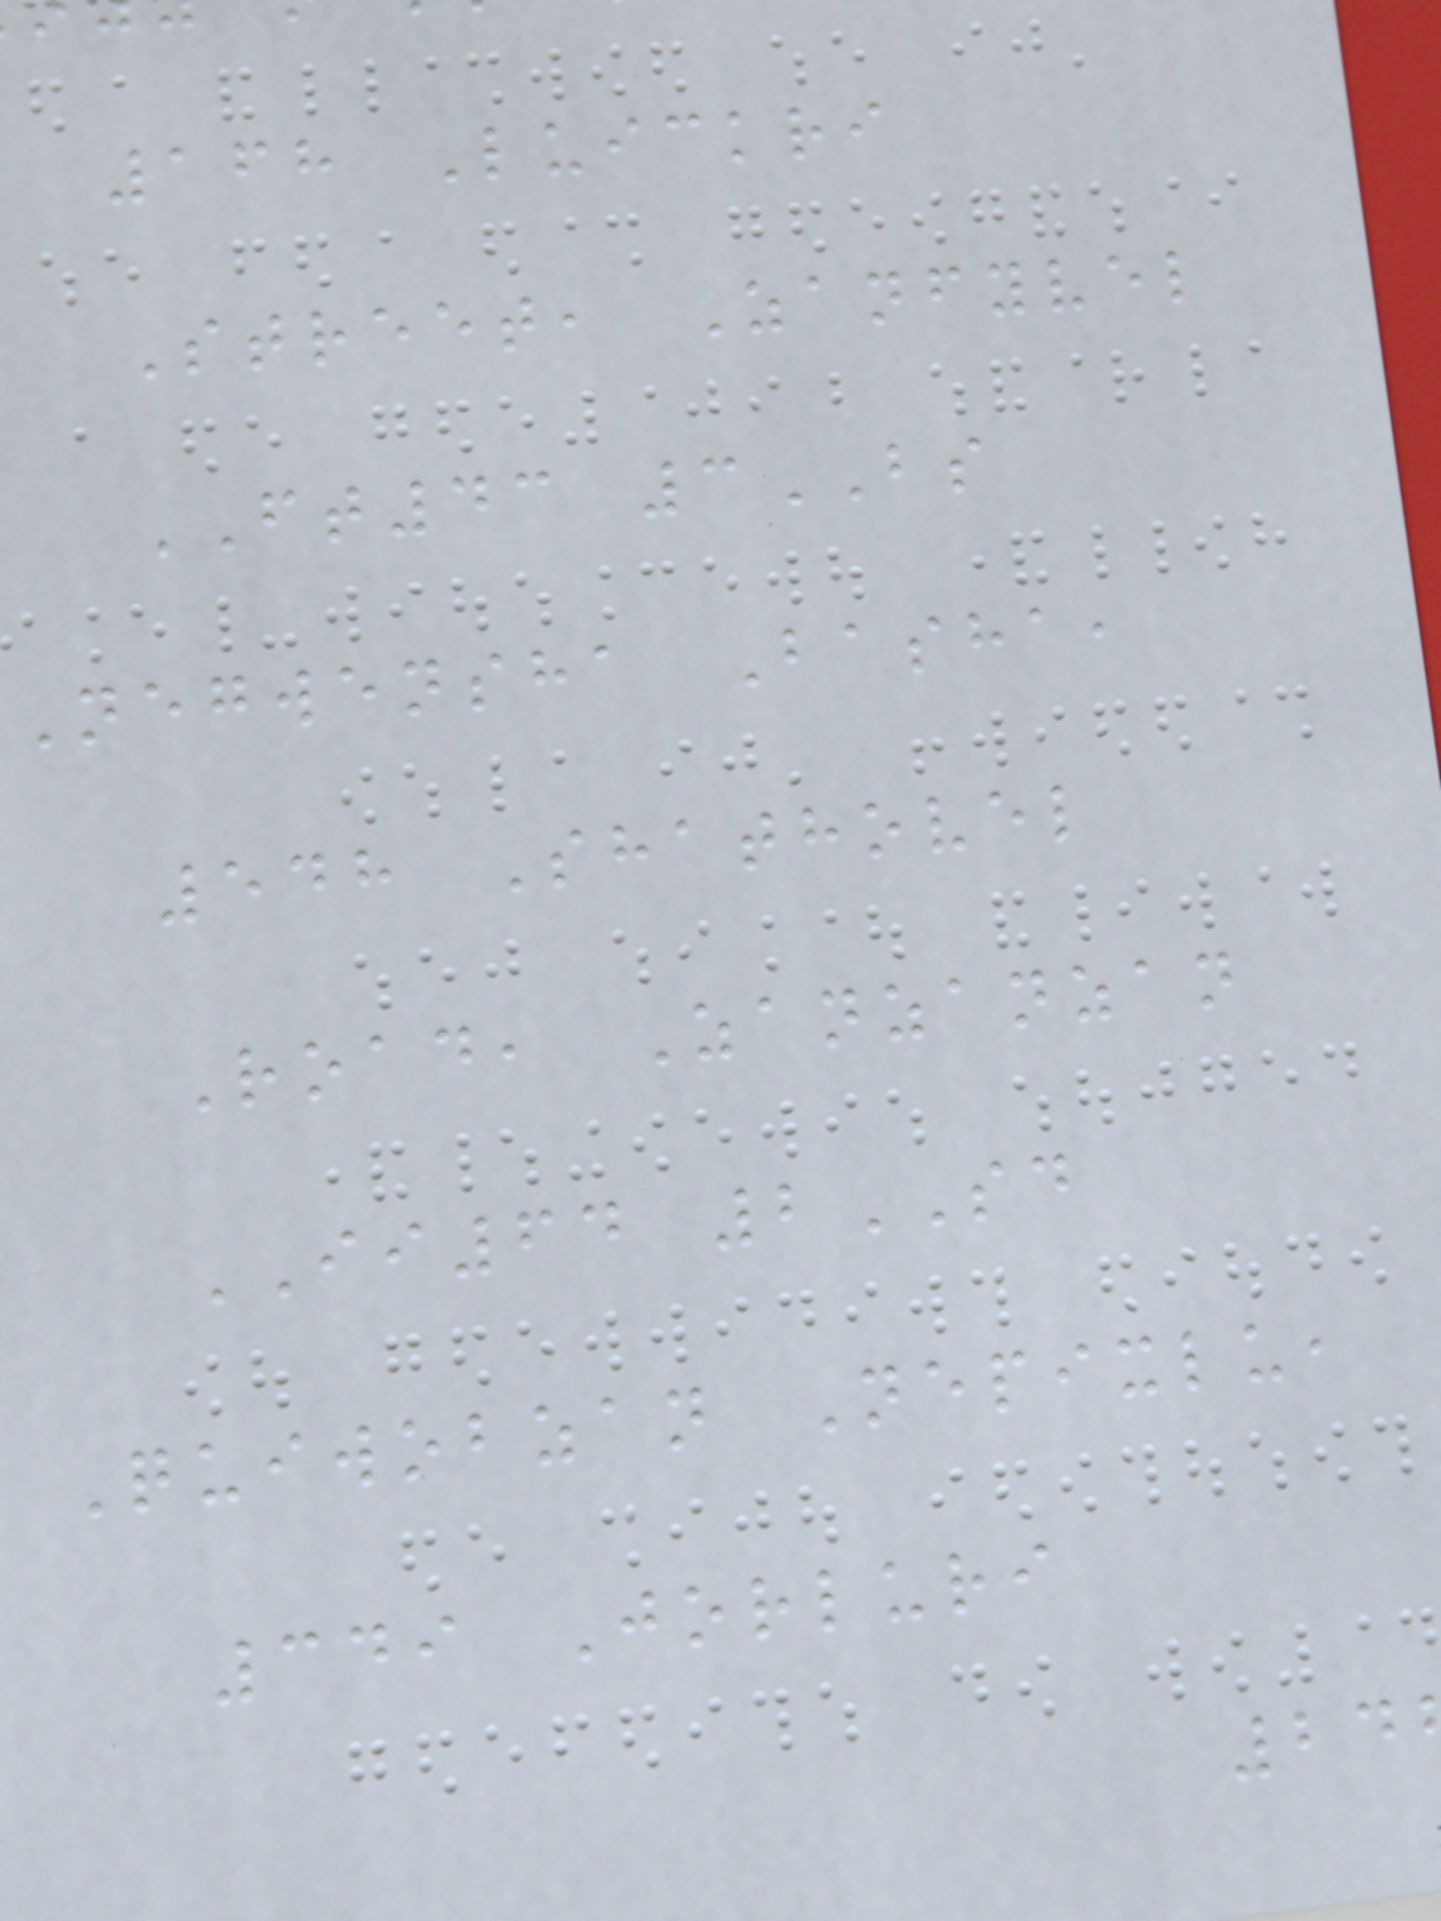168 Luickri
Street, Zanfyvel
FT43 3BS
Negwensha Basha,
548 Shathovel
Road, Zanzanzan
II64 2SD
Quiwobzan Nepixlu,
349 Jorluri
